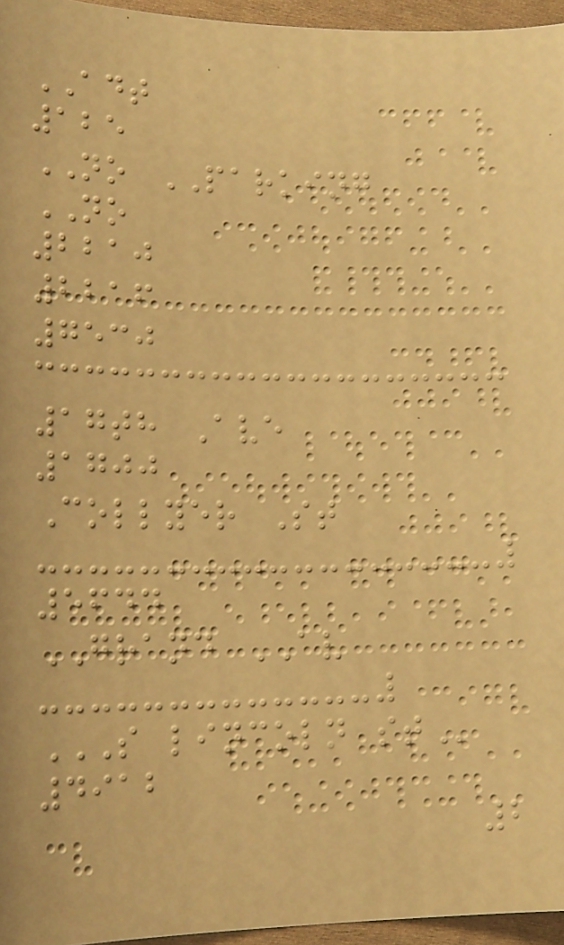ADT
125
NO PARKING
NO
2210
2216
7530
17th Ave
1700
Collyer St
5644
GRAND AV
S LINCOLN ST
4912
2
